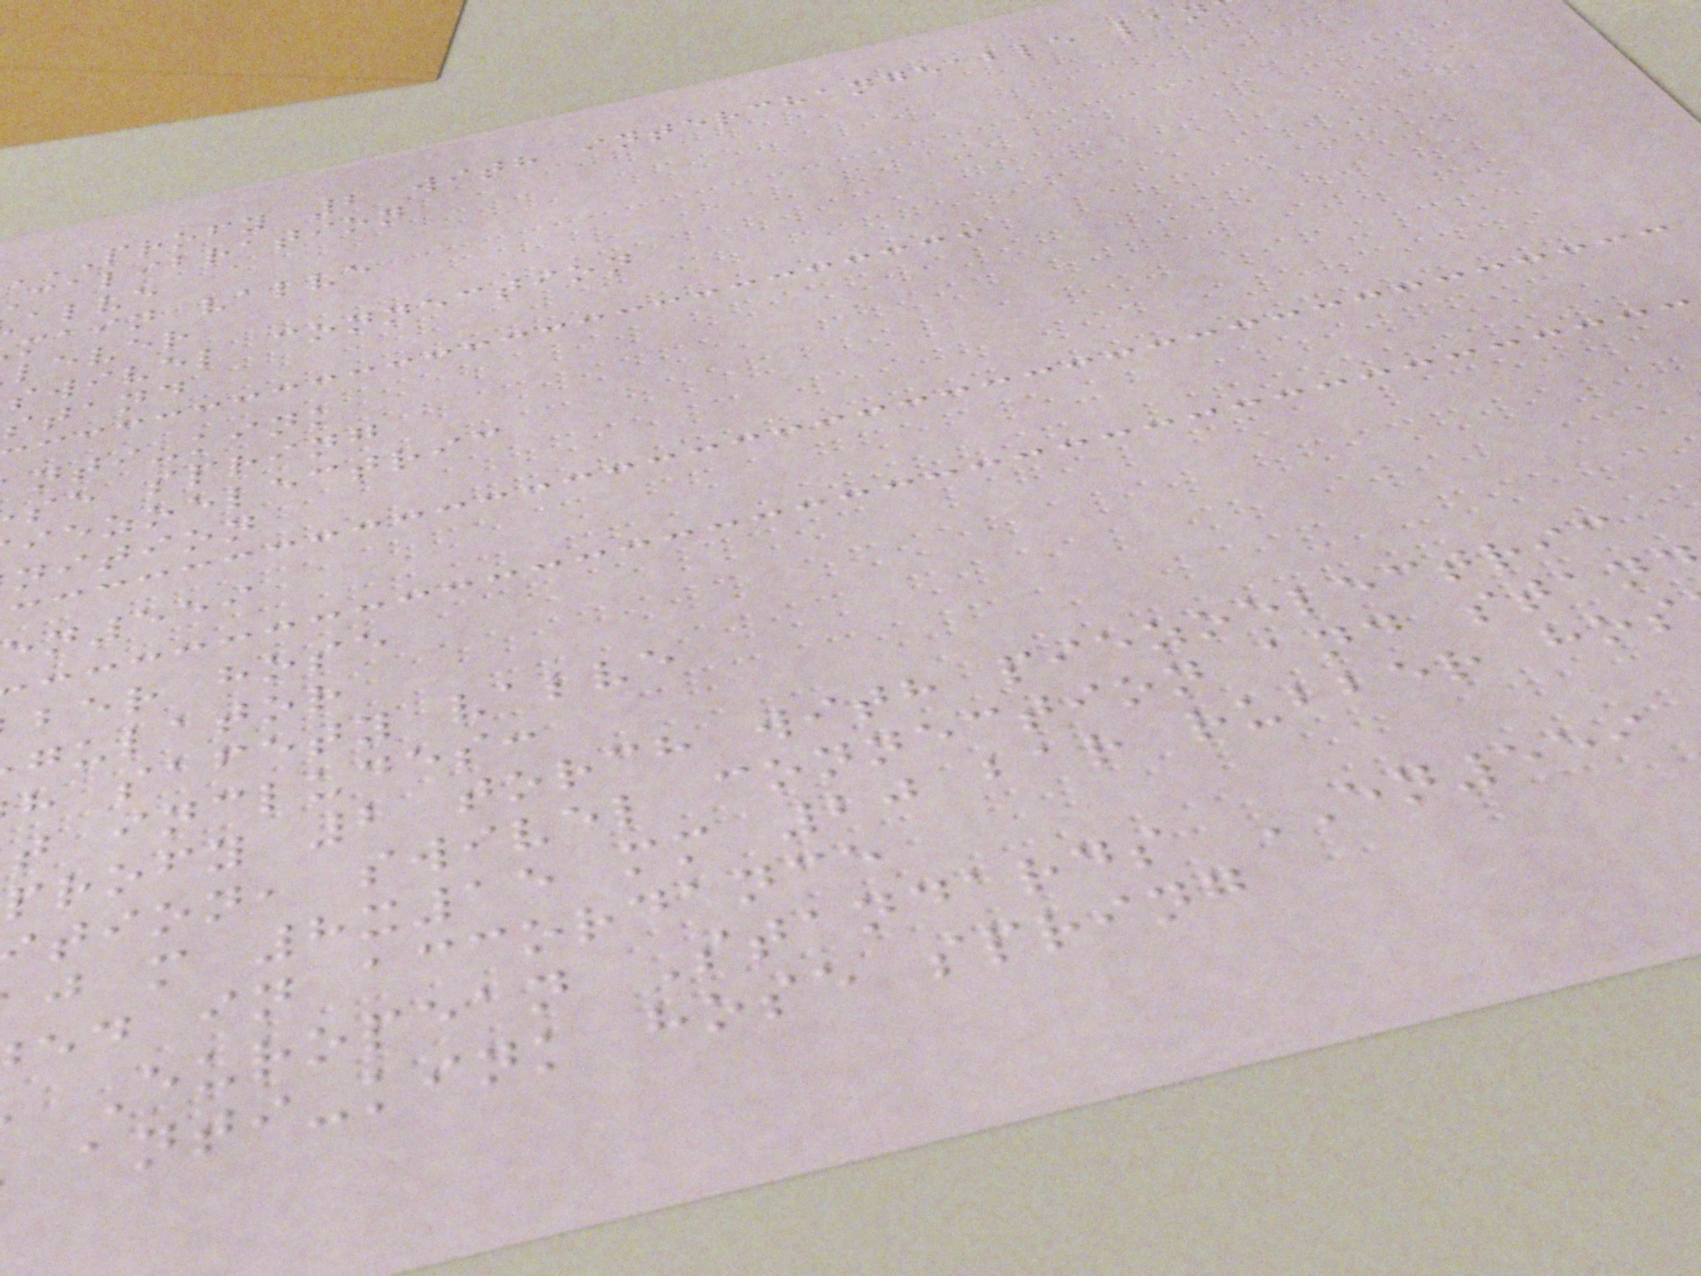PROFY 2 with interchangeable
calibration
alve
main valve
lever
swivel connection
stand
nti-kink
se spring
iezoelectric
nition
en559
ber hose
gulator
h safety valve
t includes:
profy 2 torch with piezoelectric
tion, swivel connection and stan
j m 8x15 mm 20 bar rubber hos
ed in accordance
European Standards EN559
anti-kink hose spring
